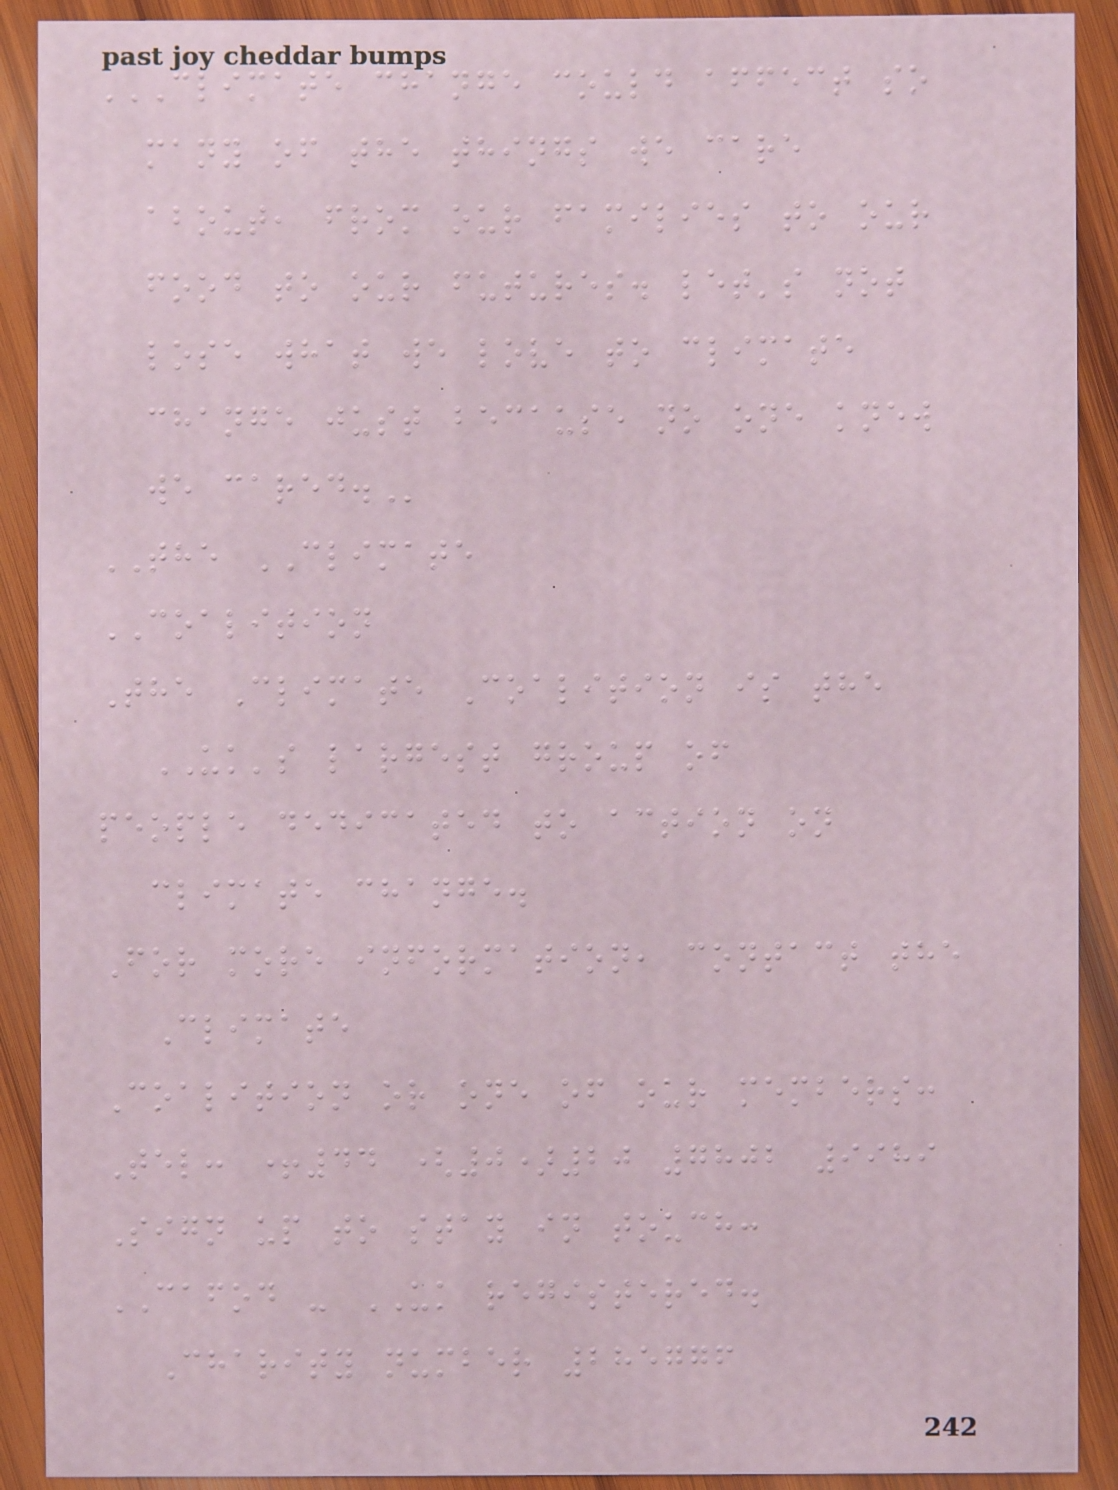CLIMATE CHANGE COULD AFFECT SO
MANY OF THE THINGS WE CARE
ABOUT, FROM OUR FAMILIES TO OUR
FOOD TO OUR FUTURES. LET'S NOT
LOSE WHAT WE LOVE TO CLIMATE
CHANGE JUST BECAUSE NO ONE KNEW
WE CARED.
THE CLIMATE
COALITION
The Climate Coalition is the
UK's largest group of
people dedicated to action on
climate change.
For more information, contact the
Climate
Coalition or one of our members:
Tel: +44 (0)20 7802 9989
Sign up to stay in touch:
CAFOD - UK registered.
Charity number 285776
